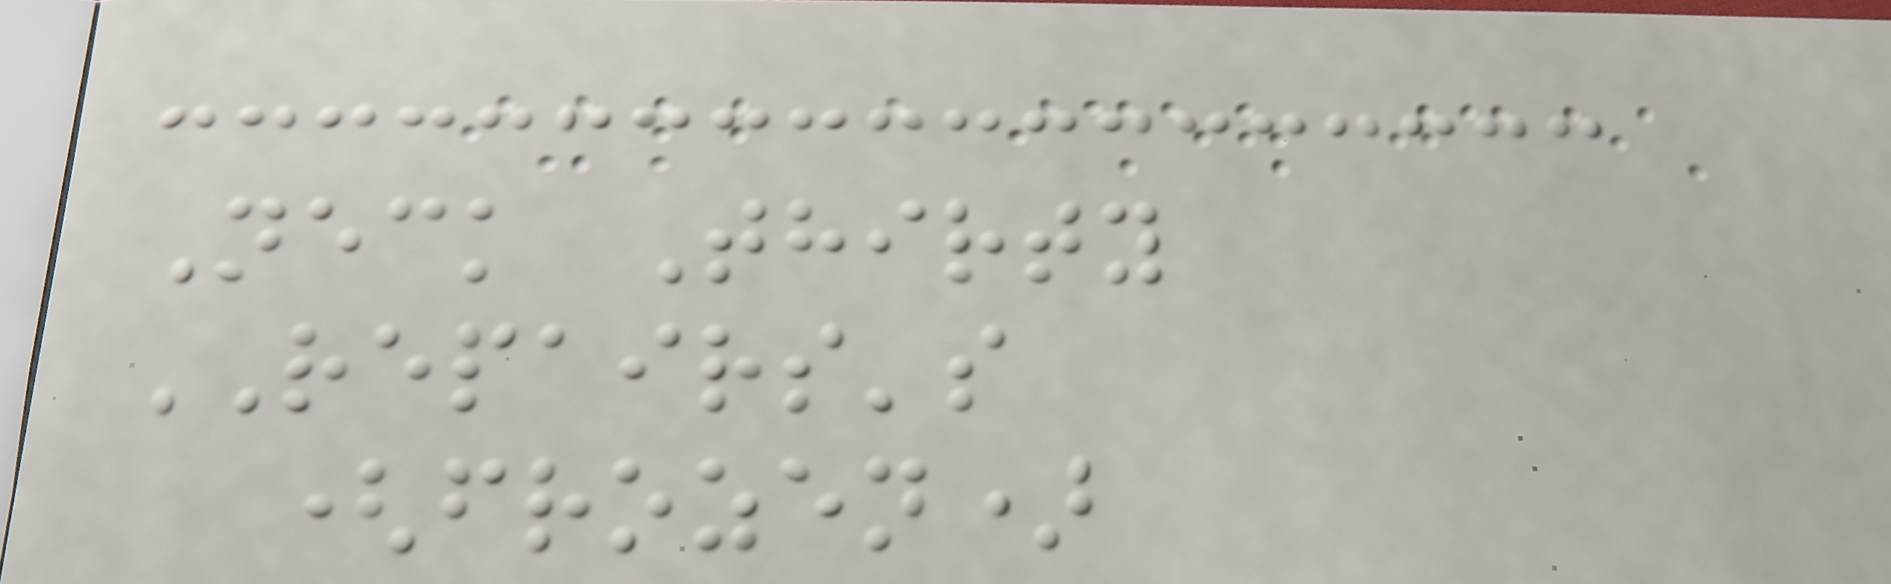Neck Thirty
REPAIRS's
(frozen)
